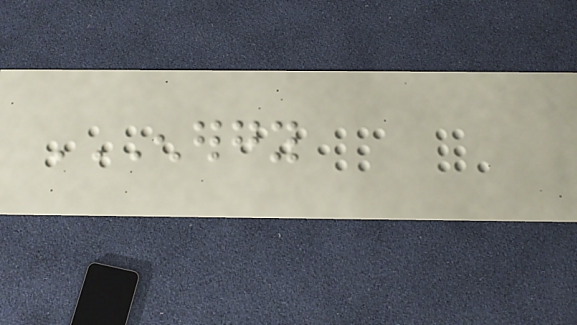ENERGY
